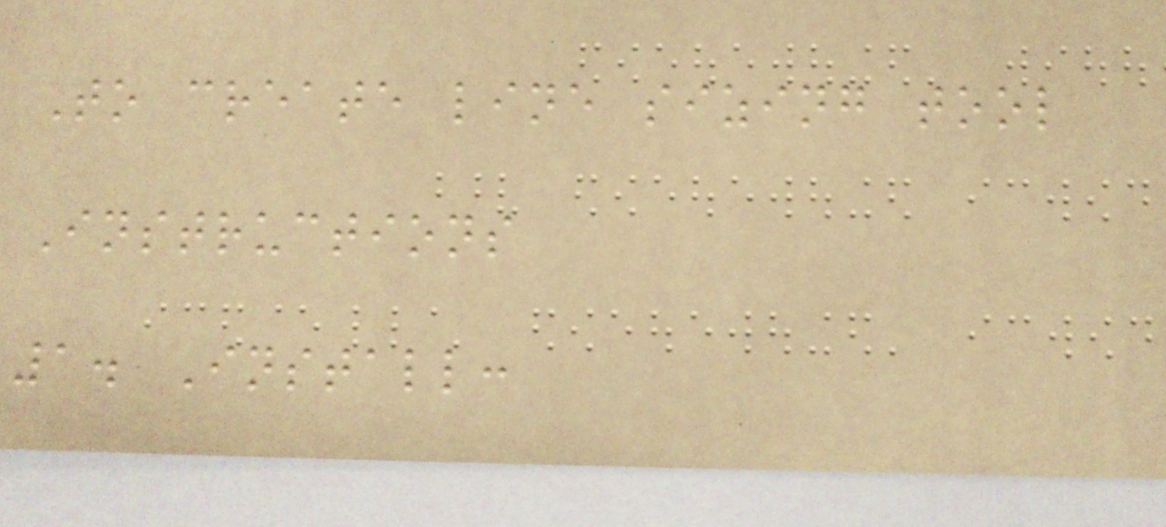To create line sizing tool
Instructions
1. Install:
